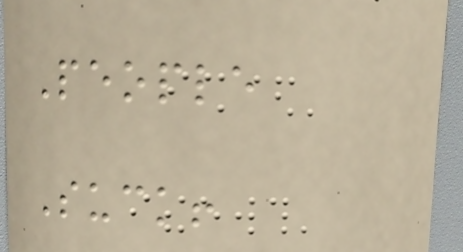People
Suck!
